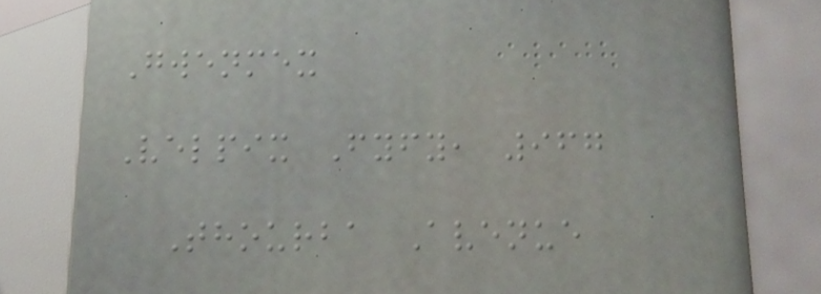Gwenmex
Velpix Fyfy, 967
Thourba Avenue
